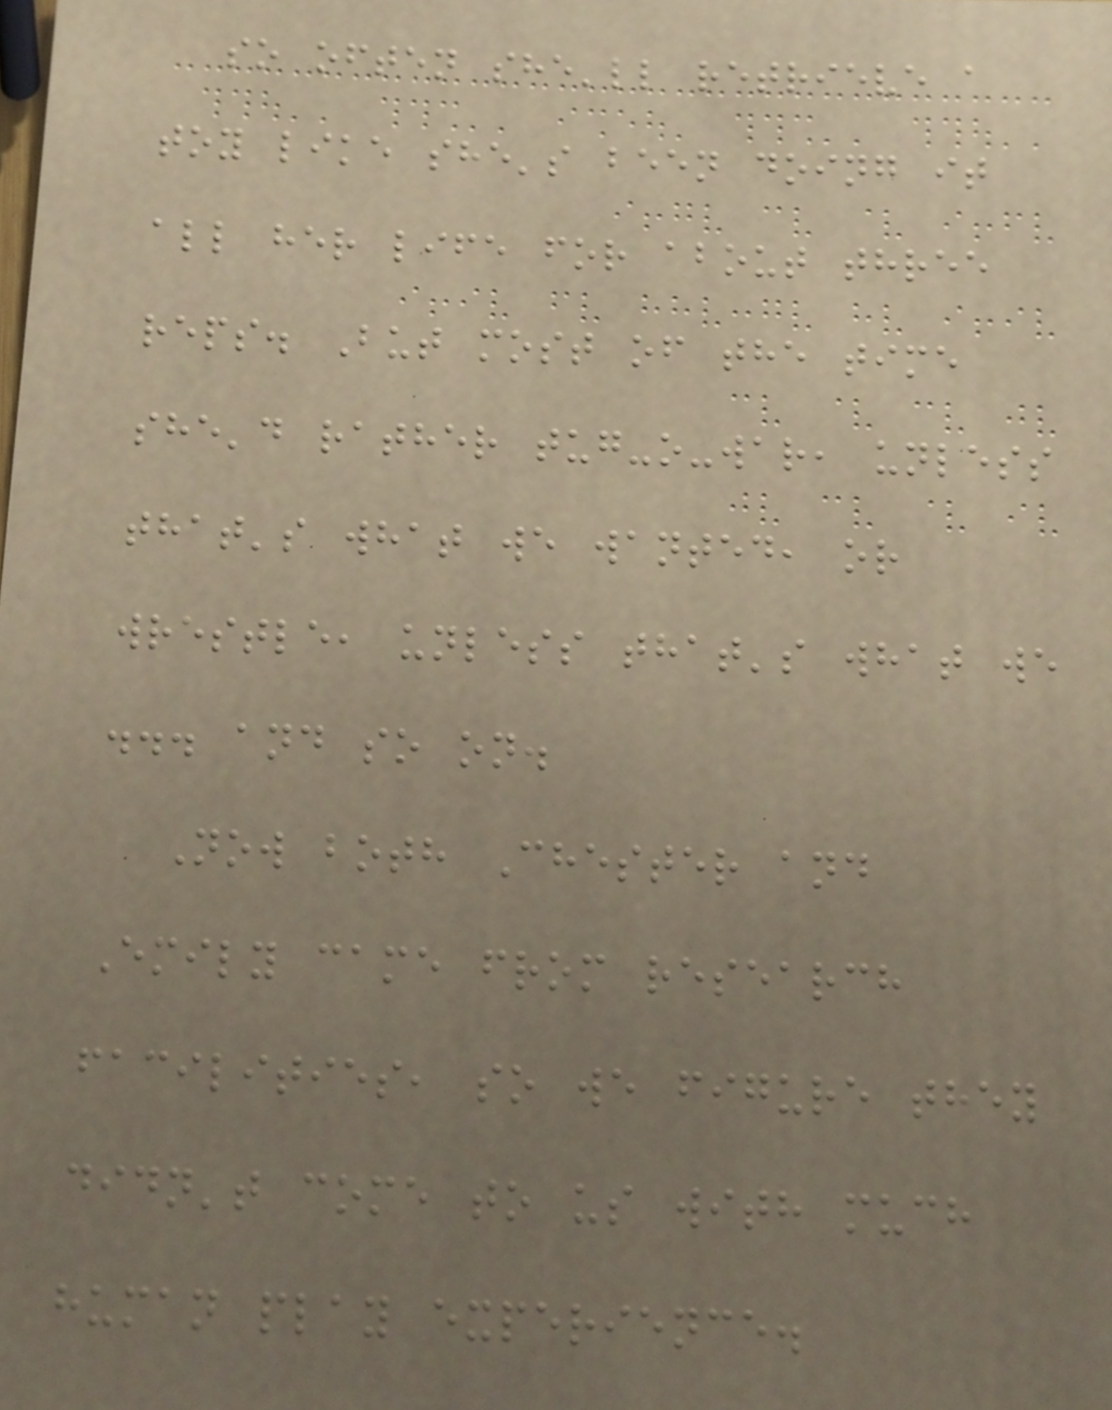so often she'll retrieve a
toy like she's been doing it
all her life for about three
reps. But most of the time
she'd rather tug-o-war, unless
that's what we wanted, or
wrestle, unless that's what we
... and so on.
Now both Chester and
Emily came from research
facilities, so we figure they
didn't come to us with much
human play experience.
